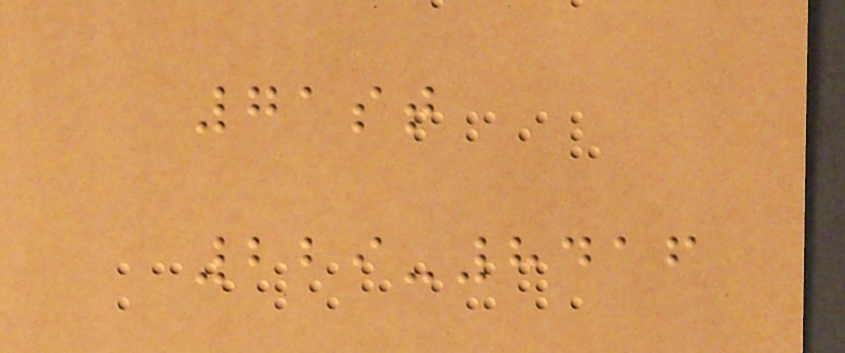71st
229-8416
